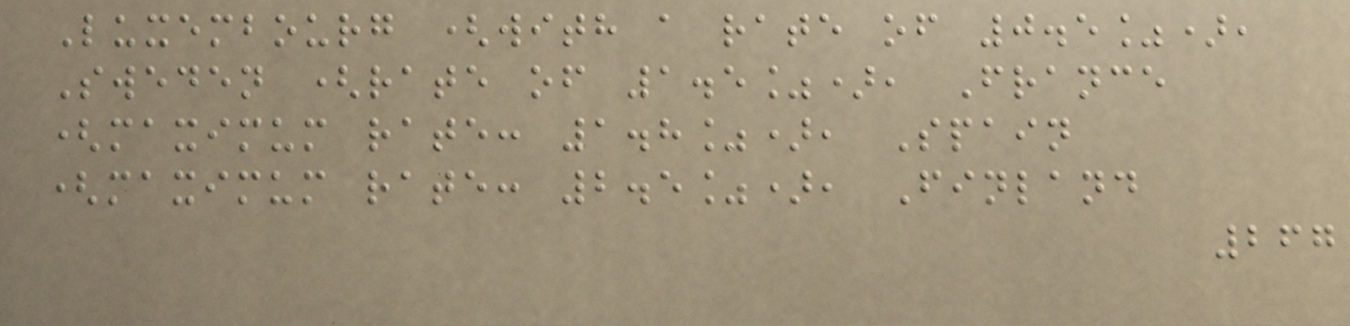Luxembourg (with a rate of 0.5%),
Sweden (rate of 1.5%), France
(maximum rate: 1.8%), Spain
(maximum rate: 2.5%), Finland
267
